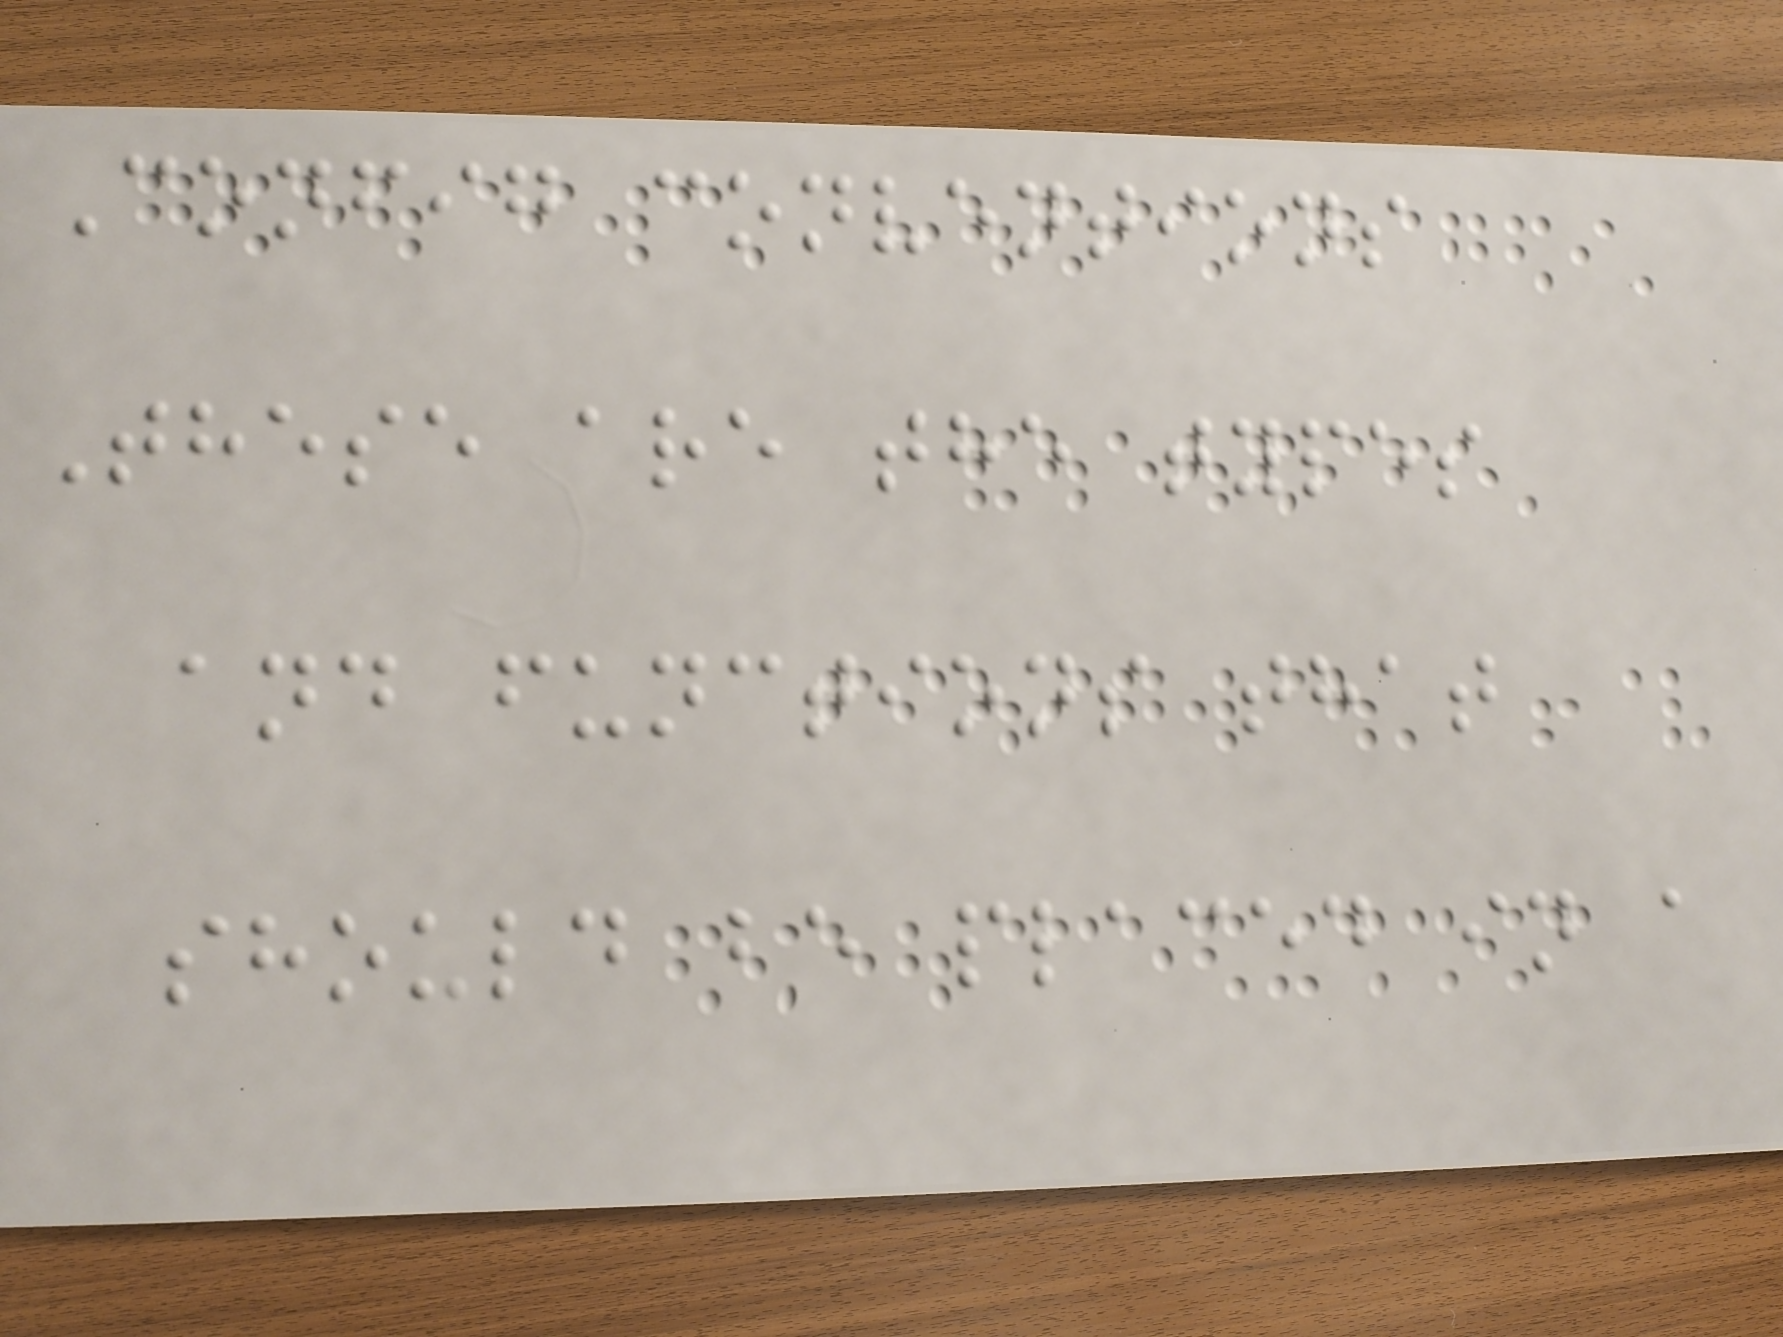Config conventions
These are the types
and functions that
should be placed in a
